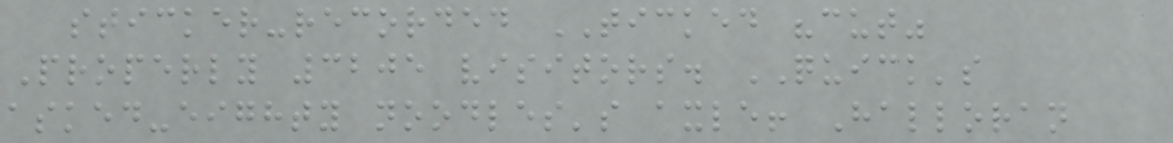sticker-recorded TICKED "cut"
Properly 3205 visitors. QUICK's
asked-eighty noodles's axle! Halloran
